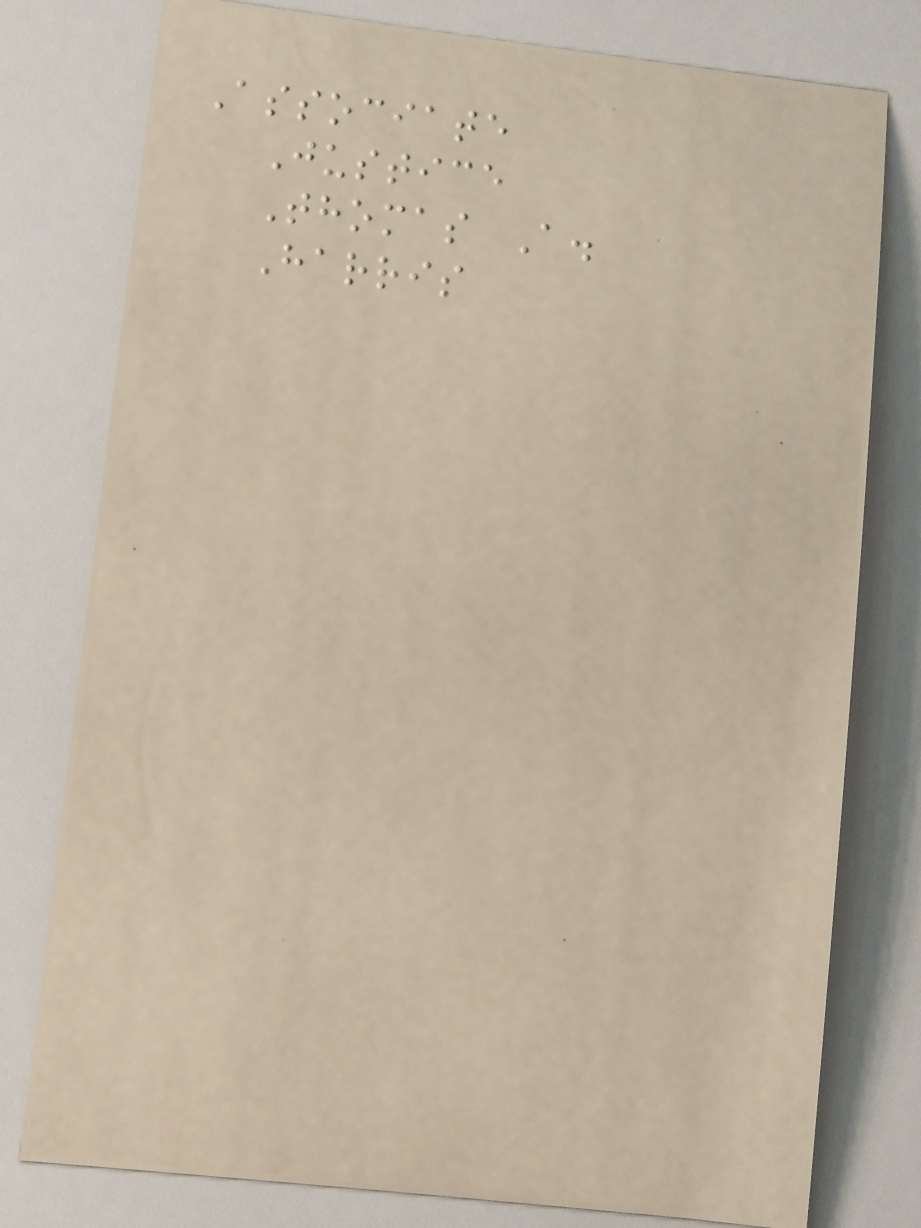Associate
Justice
Thomas A.
Harris
